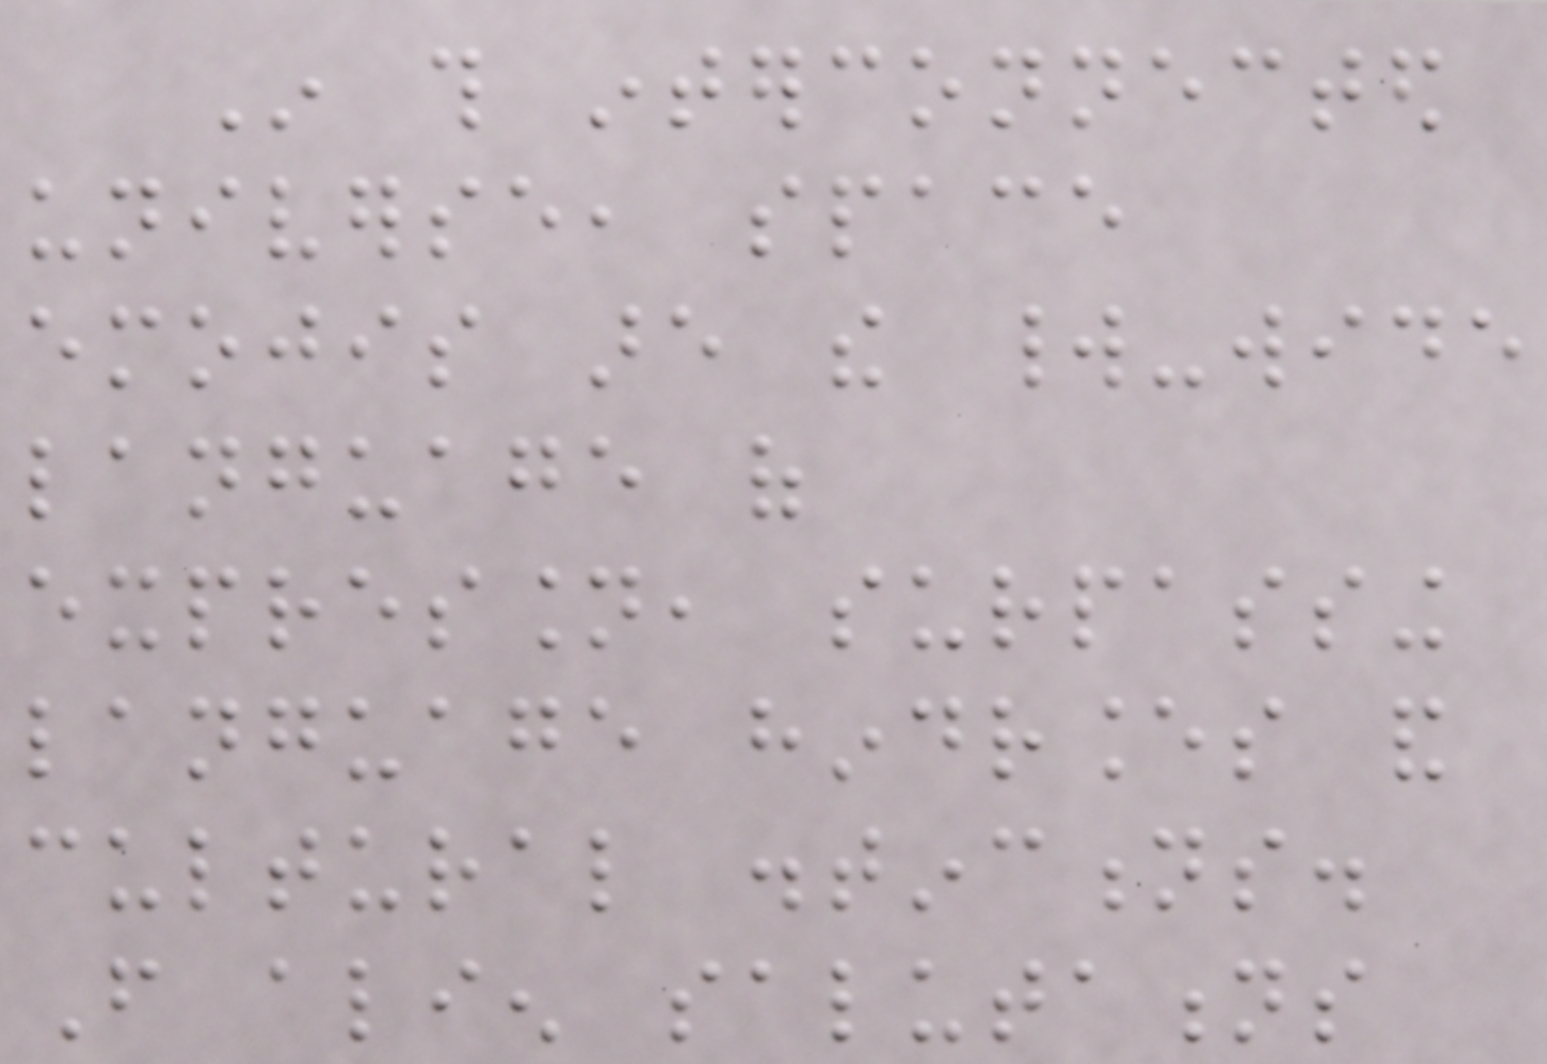In this interconnected
universe, space
emojis are the world-wide
language of
expression, surpassing
language hindrances and
cultural distinctions.
From alien salutations
